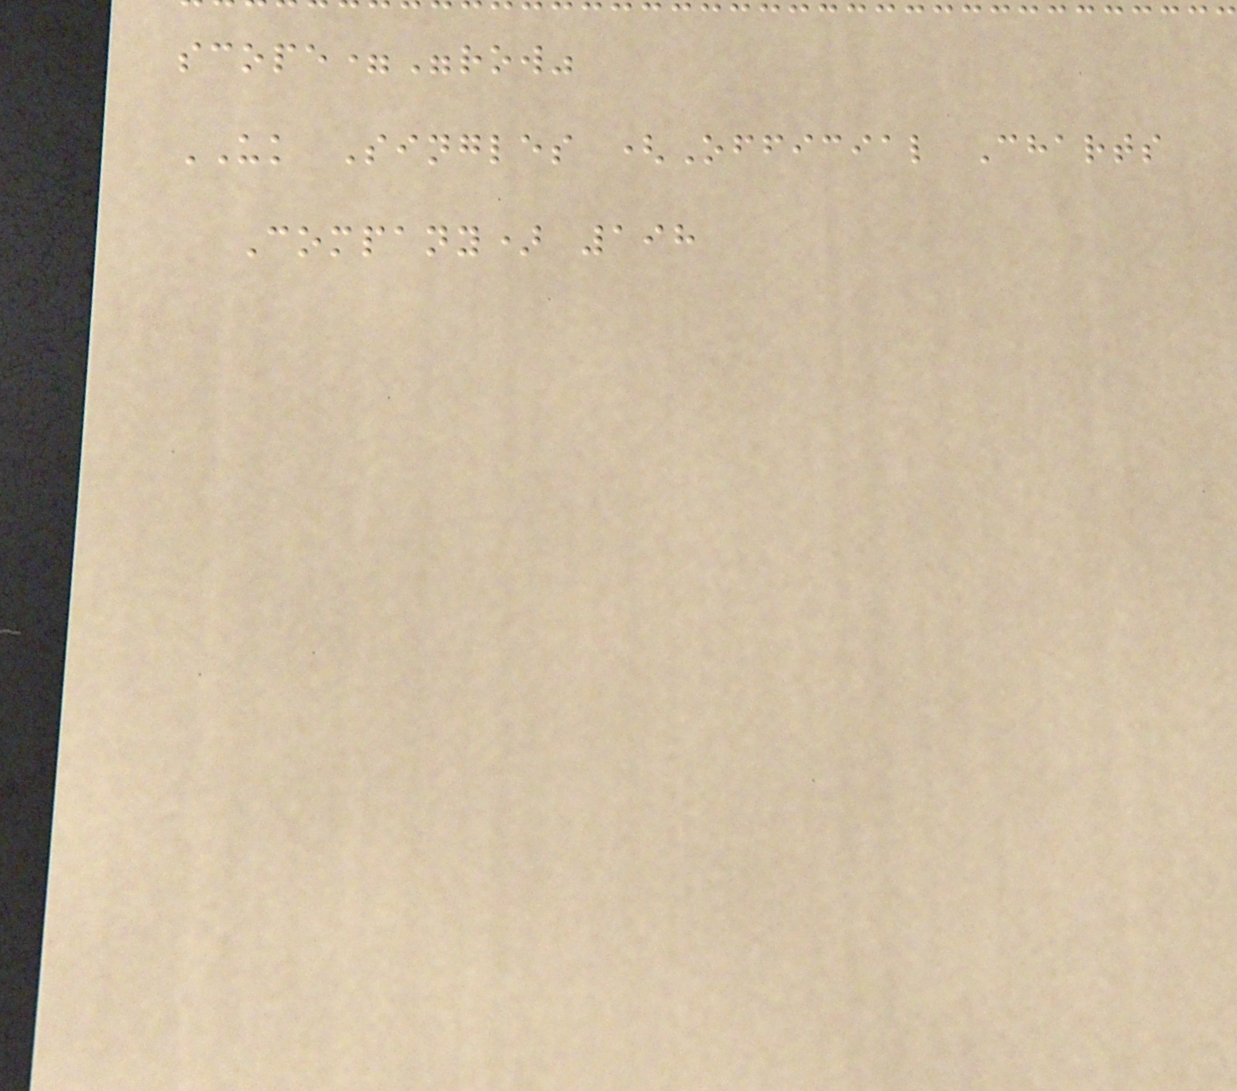scope="row"
UK Singles (Official Charts
Company) 198
